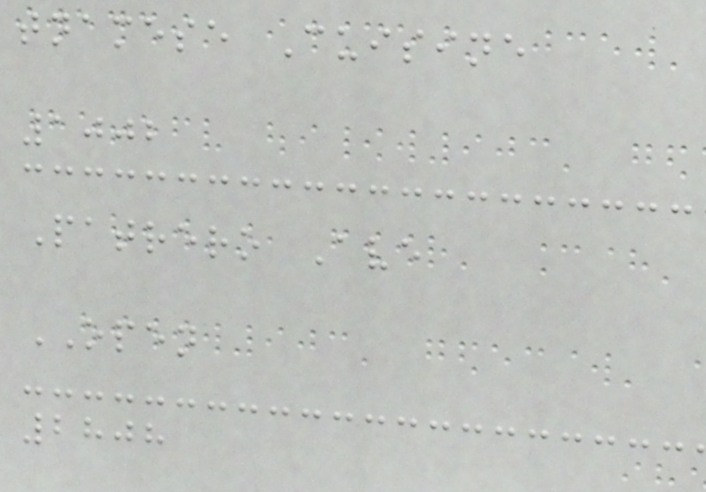tnamese Cuisine
1002
Patrero Ave
OPEN
2808
